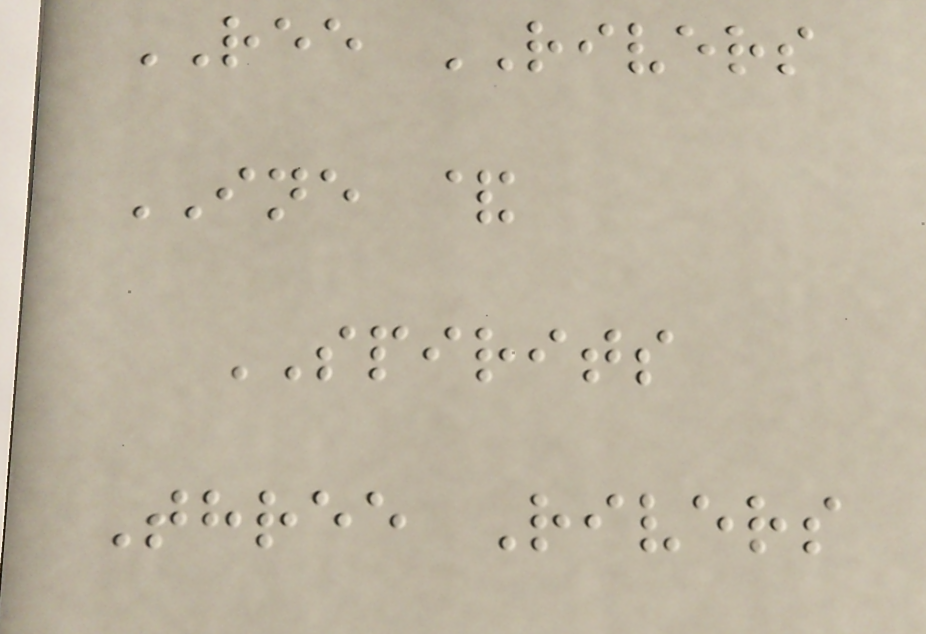REE RIVERS
INE &
SPIRITS
Three Rivers
